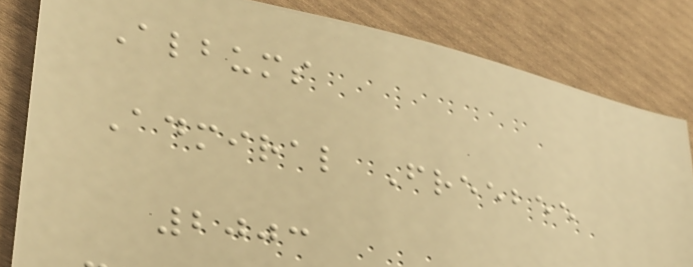Albums
Admiral Freebee
2003
